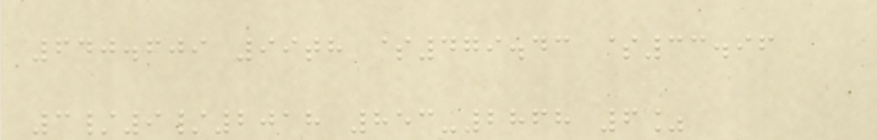640.609 99th $479.43 $33.96
3/9/2018 853-2868 6%
